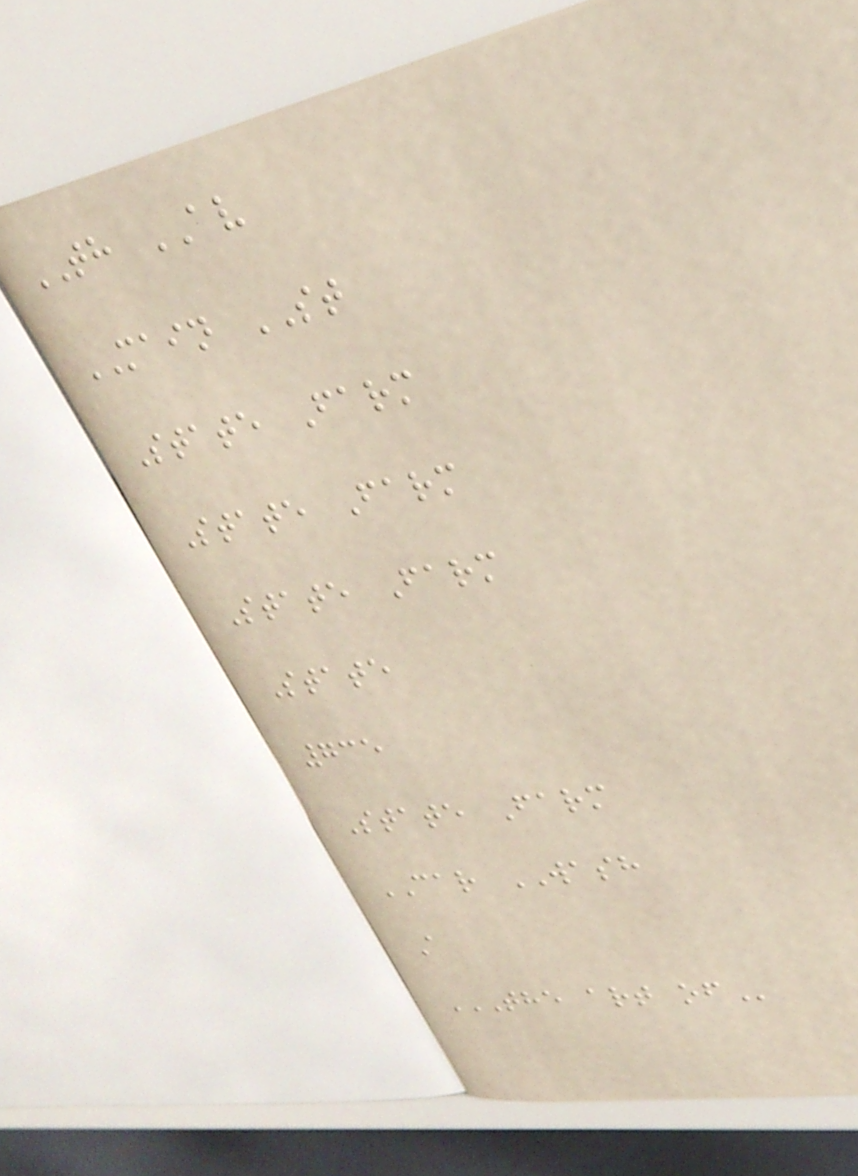TH AV
MAIN ST
State Farm
State Farm
State Farm
State
735
State Farm
CAR WASH
A
THE ART OF
